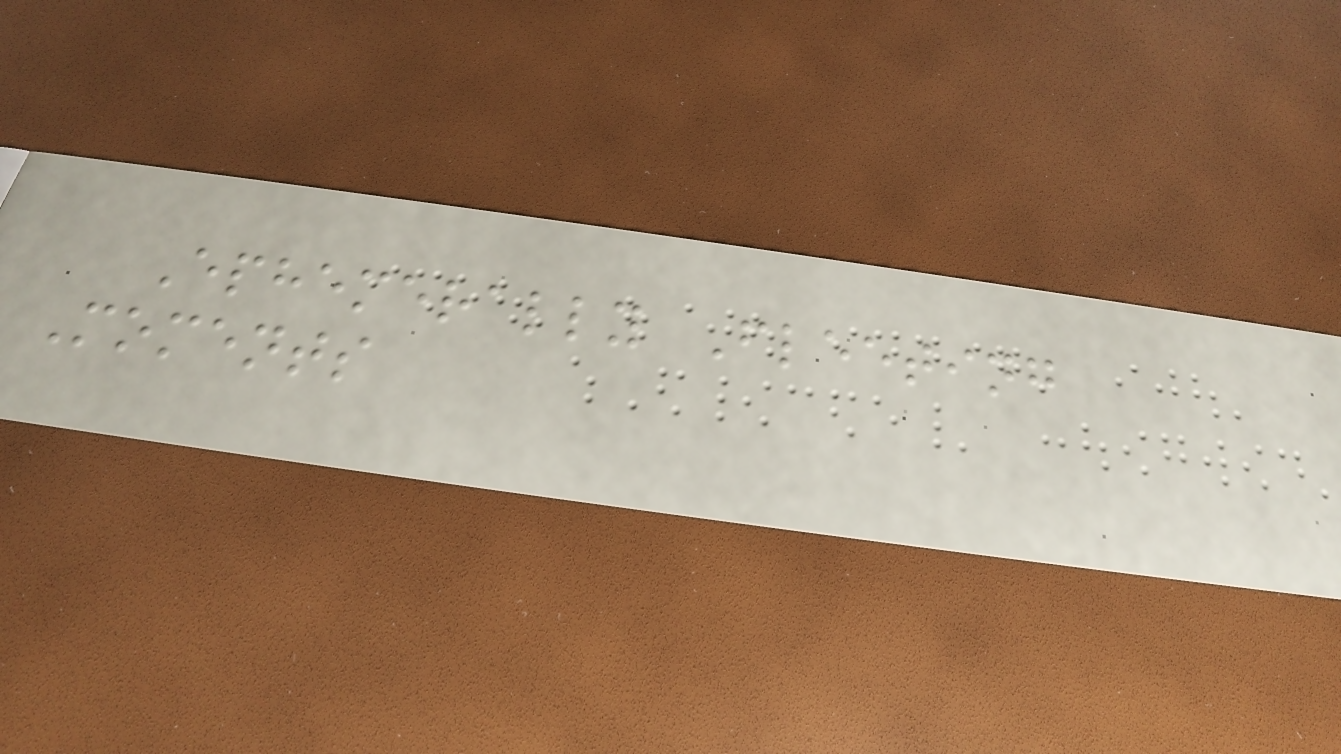Ephemerally Fleeting
Moments
